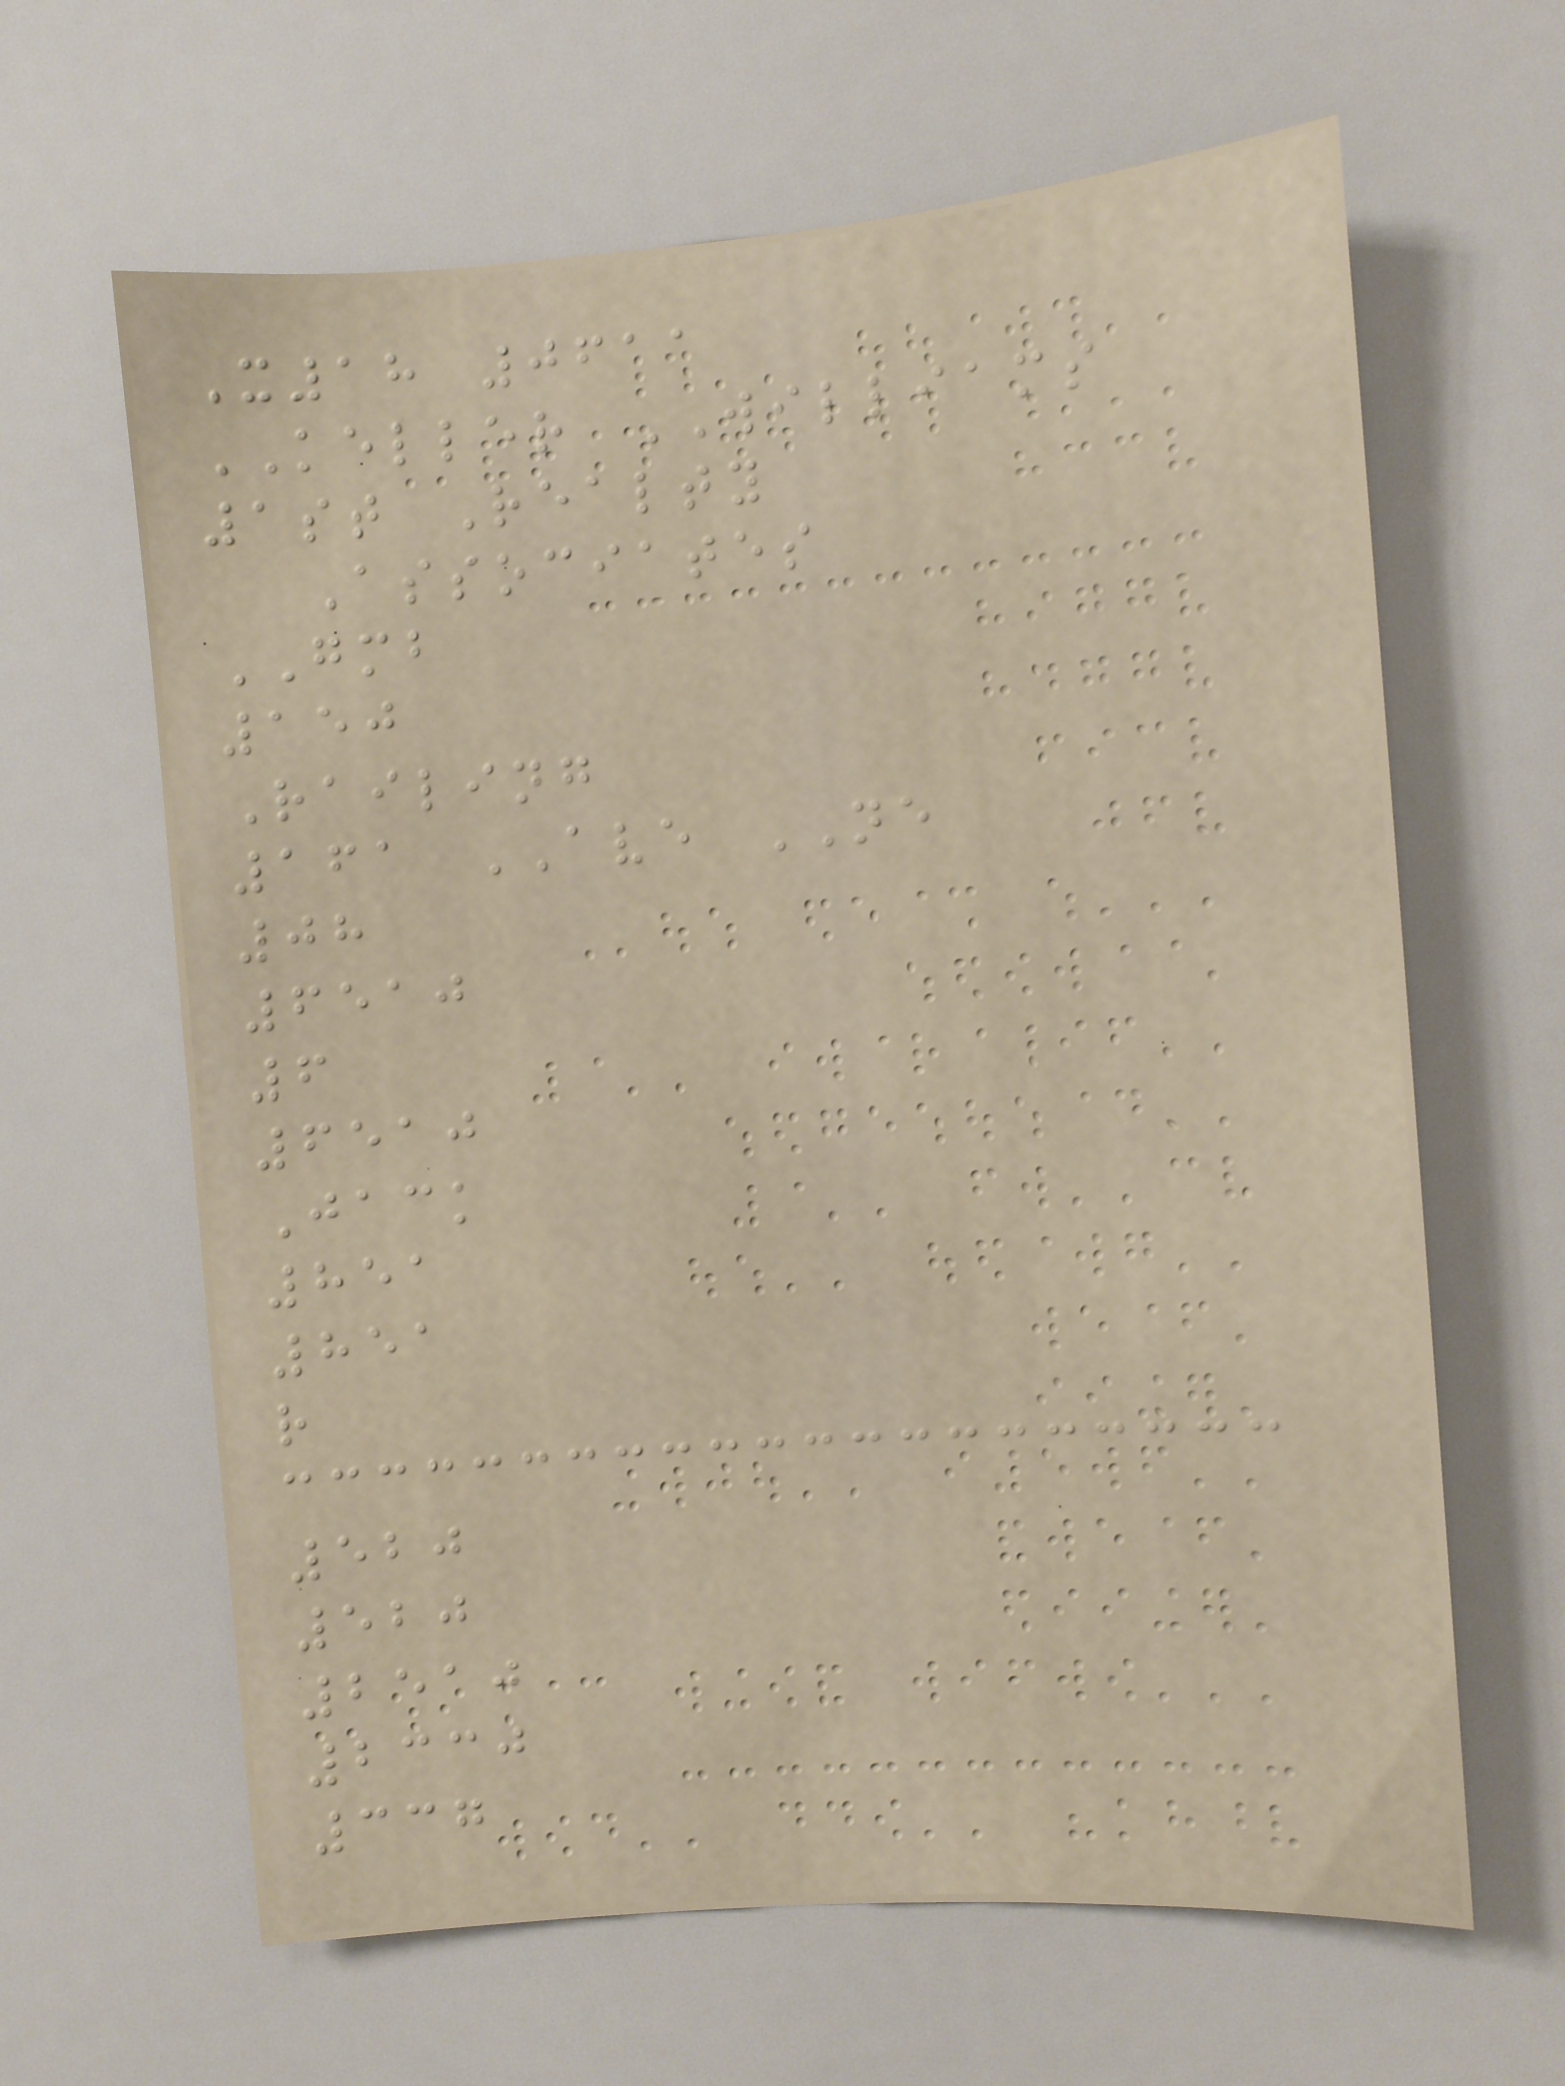X18 0611
KELLER WILLIAMS
1st Realty
Associates
GMB
150
Railing
161 AVE NE
08
6510
6
6510
Jack
851
851
r
520
520
2510
2330
337
